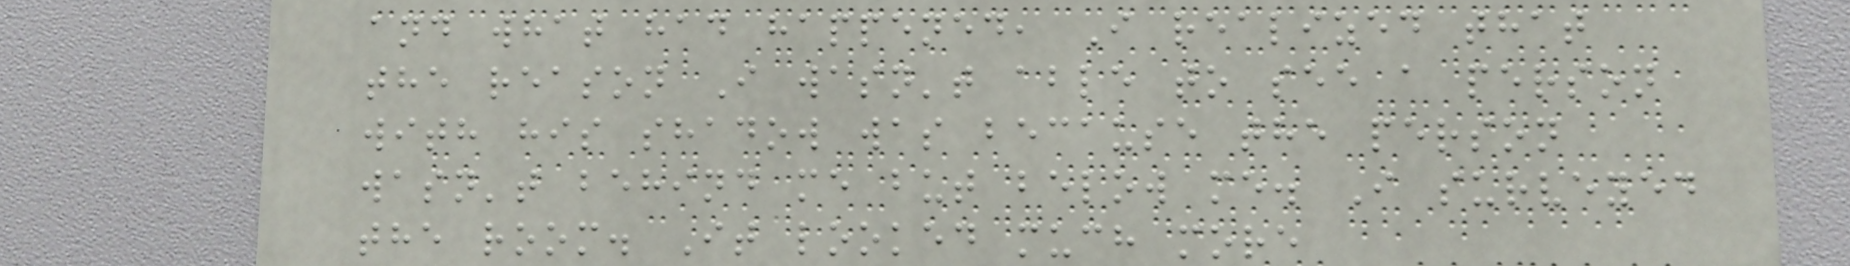and what had happened, I realized that
the reason I wasn't able to see a person
with his shadow was because the person
wasn't behind me but below me. I surveyed
the room. It looked much more
